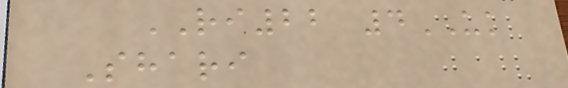RI22 4UK
Shari
